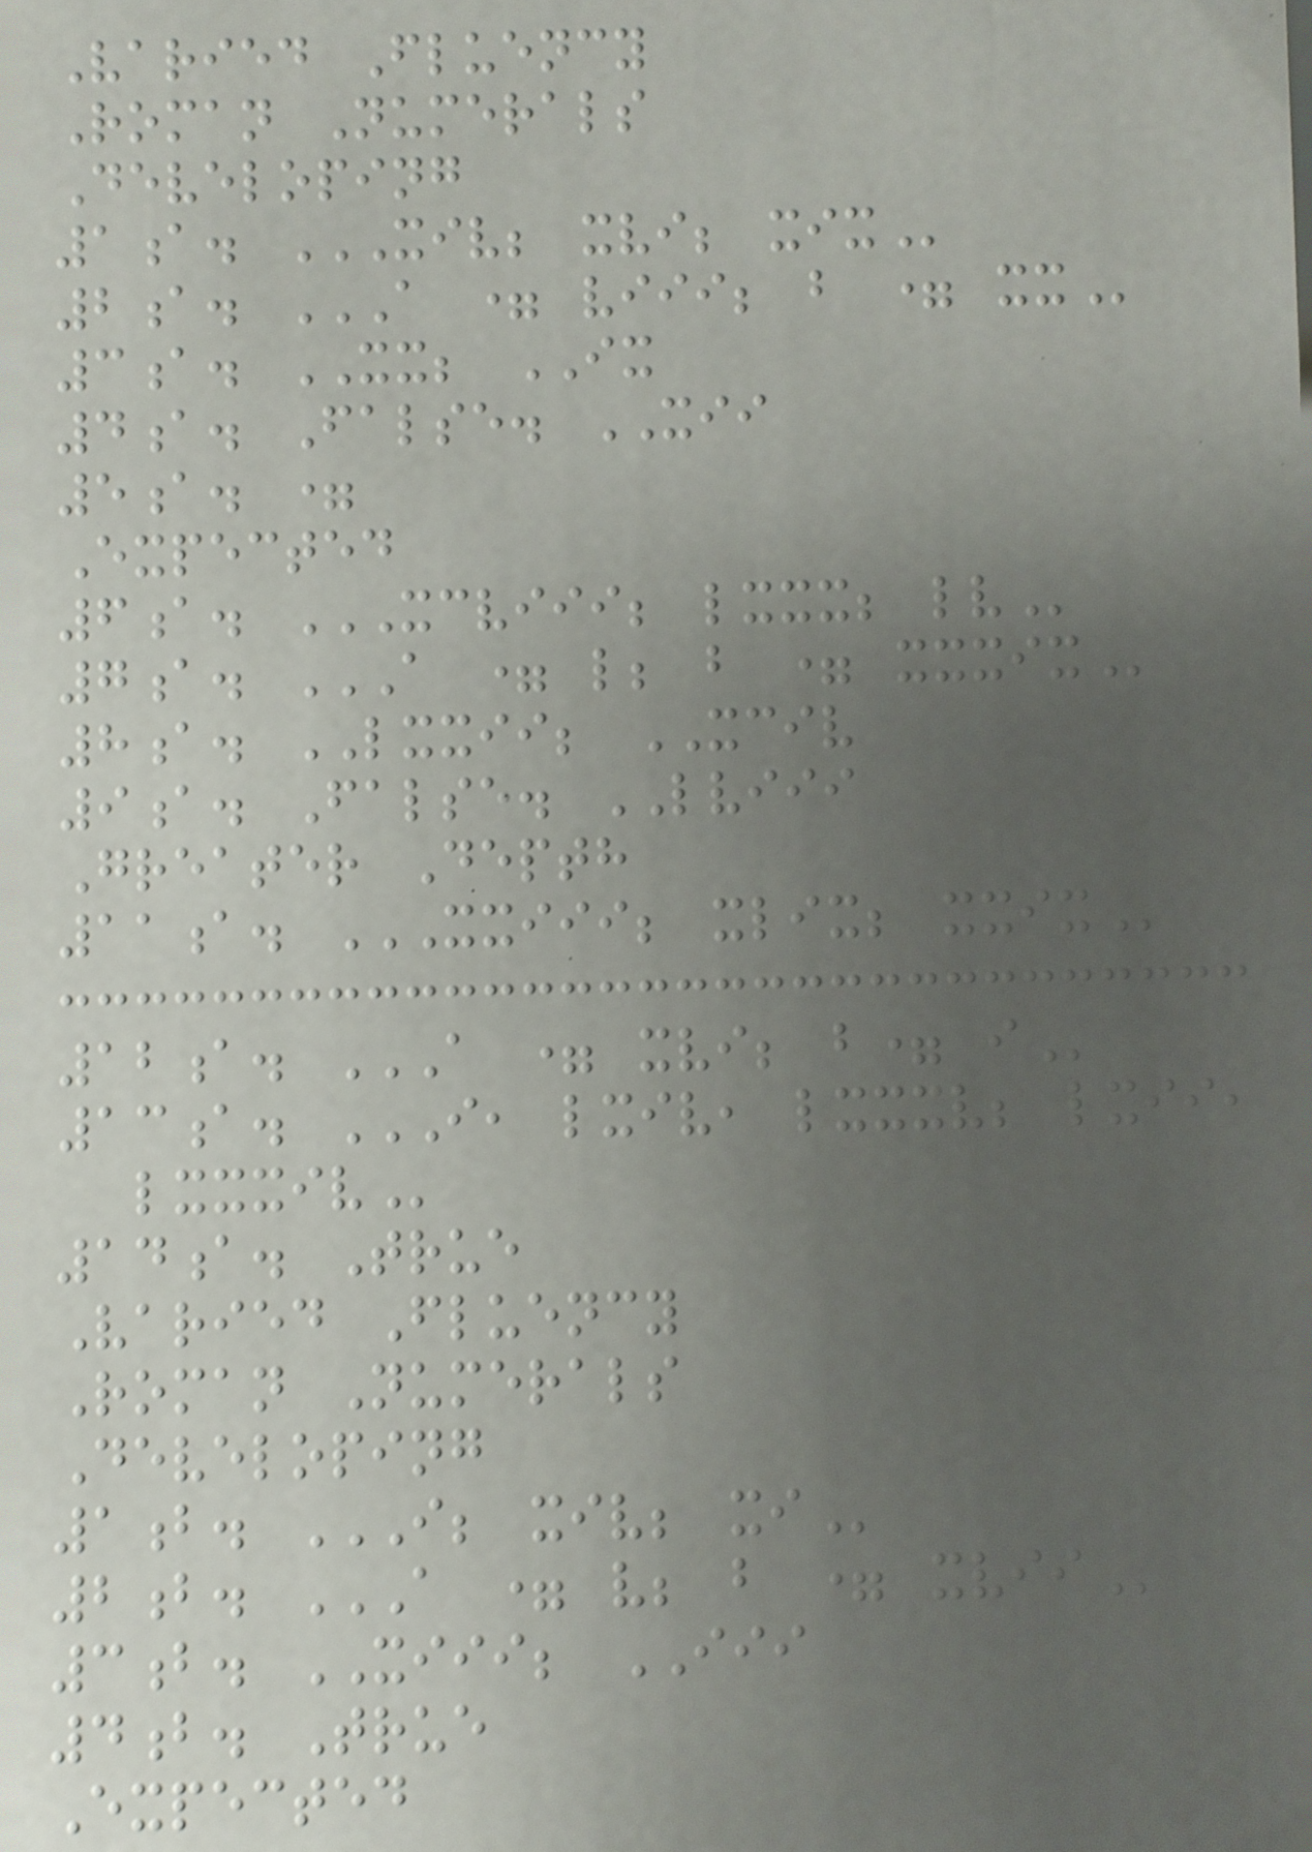Varied Fluency
Roman Numerals
Developing
1a. XIV; XVI; XIX
2a. A = VIII; B = XX
3a. XX; IX
4a. False. XII
5a. =
Expected
6a. XCVIII; LXXX; LV
7a. A = L; B = XXXIX
8a. LXXII; XCIV
9a. False. LVIII
Greater Depth
11a. XXIII; XLIX; XXIX
12a. A = XVI; B= I
13a. I, LXIV, LXXXV; LXII,
LXXXIV
14a. True
Varied Fluency
Roman Numerals
Developing
1b. I; XIV; XI
2b. A = V; B = XVII
3b. XIII; III
4b. True
Expected
